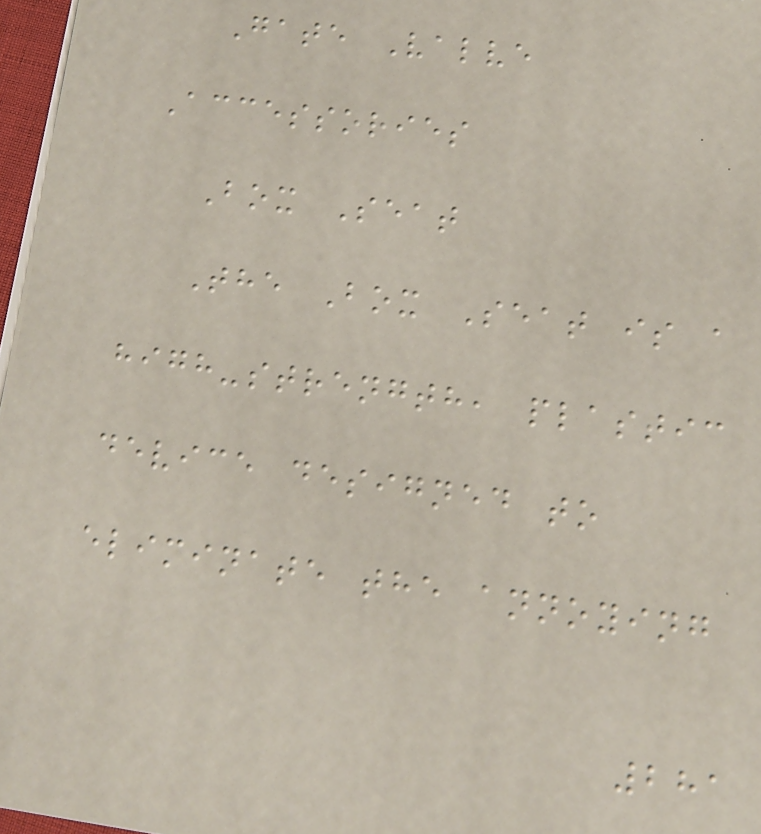Gate Valve
Accessories
Box Seat
The Box Seat is a
high-strength, plastic
device designed to
eliminate the annoying
281
